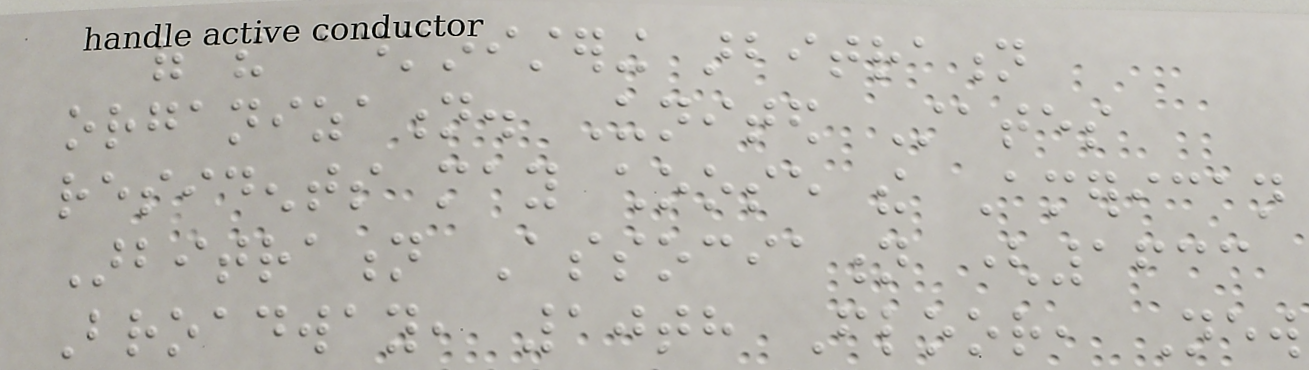of the administering arbitration
organization. United States
residents may choose the American
Arbitration Association (1633
Broadway, 10th Floor, New
